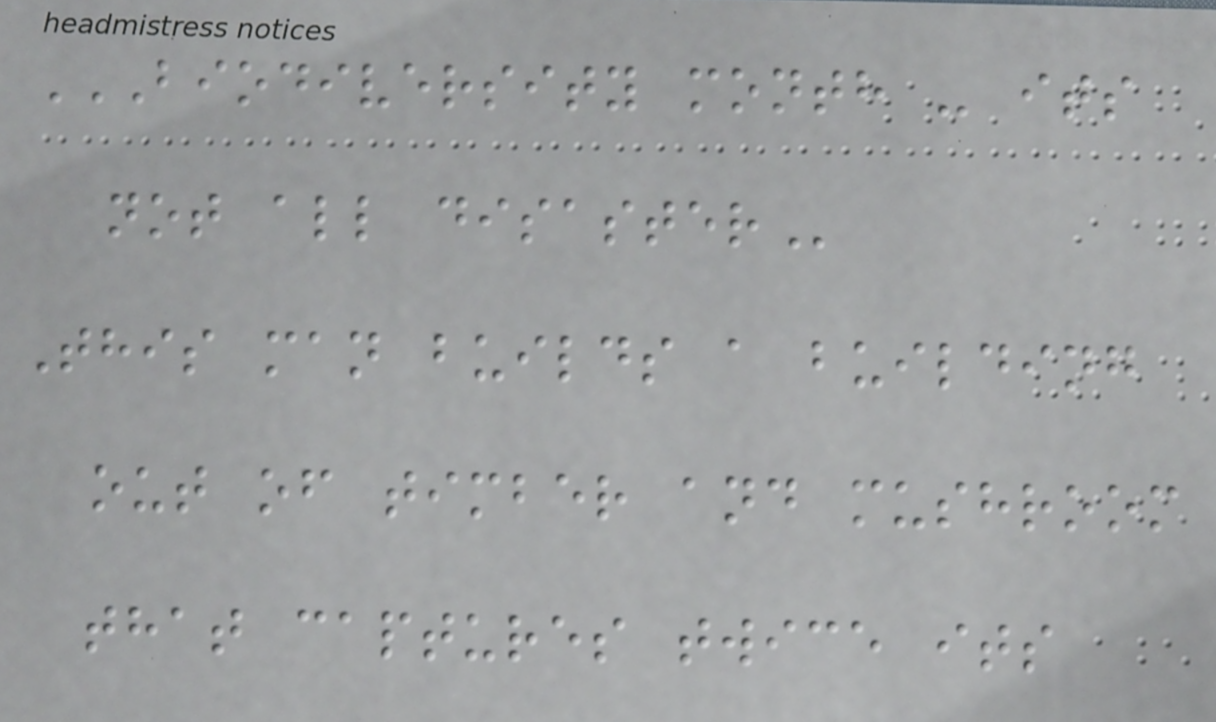BIODIVERSITY MONTH - ITS
NOT ALL DISASTER
This man builds a building
out of timber and mushroom
that captures twice its
